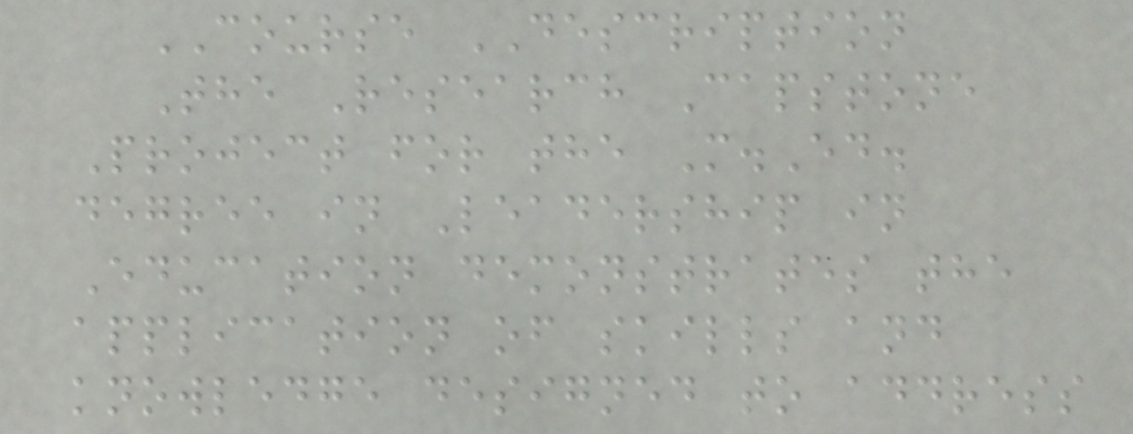COURSE DESCRIPTION
The Research Capstone
Project for the M.Ed.
degree in Leadership in
Education demonstrates the
application of skills and
knowledge designed to address
